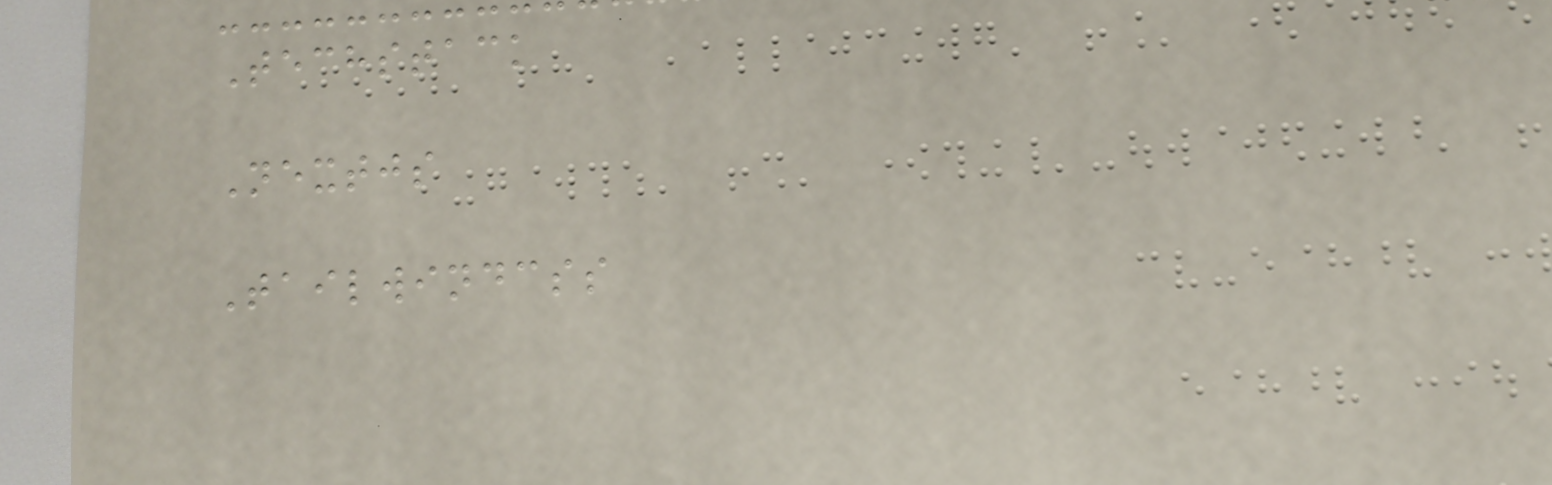Techstack
Nextjs
Tailwindcss
